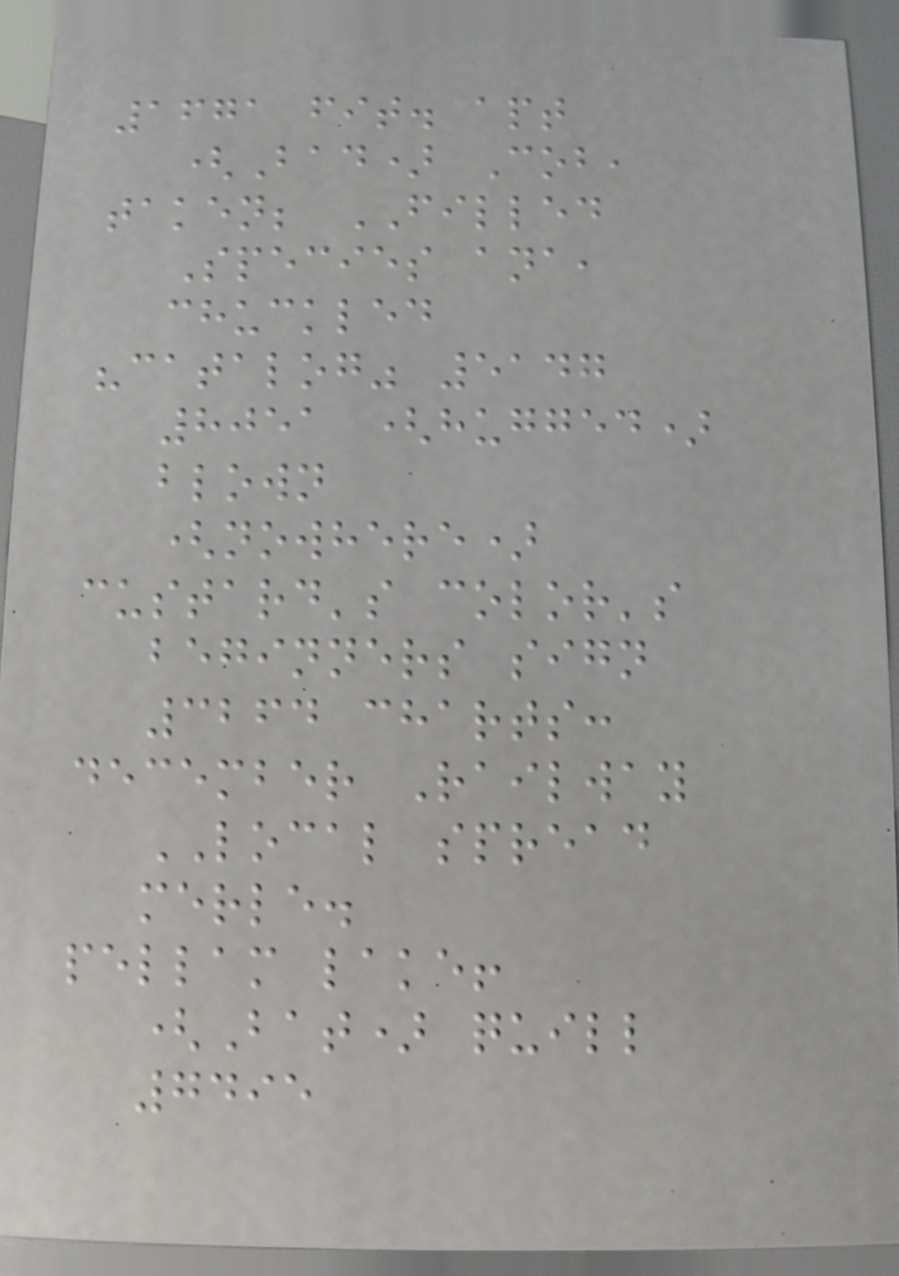1671 fit. apt
(Bad) Cob,
taken; FILLED
Species ana,
chuckled
"catalog" 5147
8051 (hugged)
blown
(nowhere)
custard's color's
beginners sign
3264 charts:
december Railway
LOCAL spread
merle.
pellam lake!
(Bat) quill
7495
